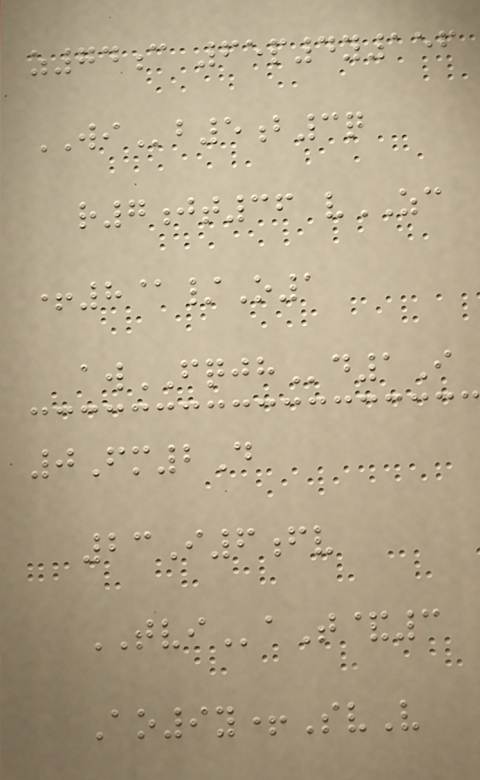z74c 65p4y156
WIb5b3q
r7jt36 vZC
+8@/O1
awFQJHd1I
0Fm2D
23I6fv
TVIaT&3
Ao9y+SvV
